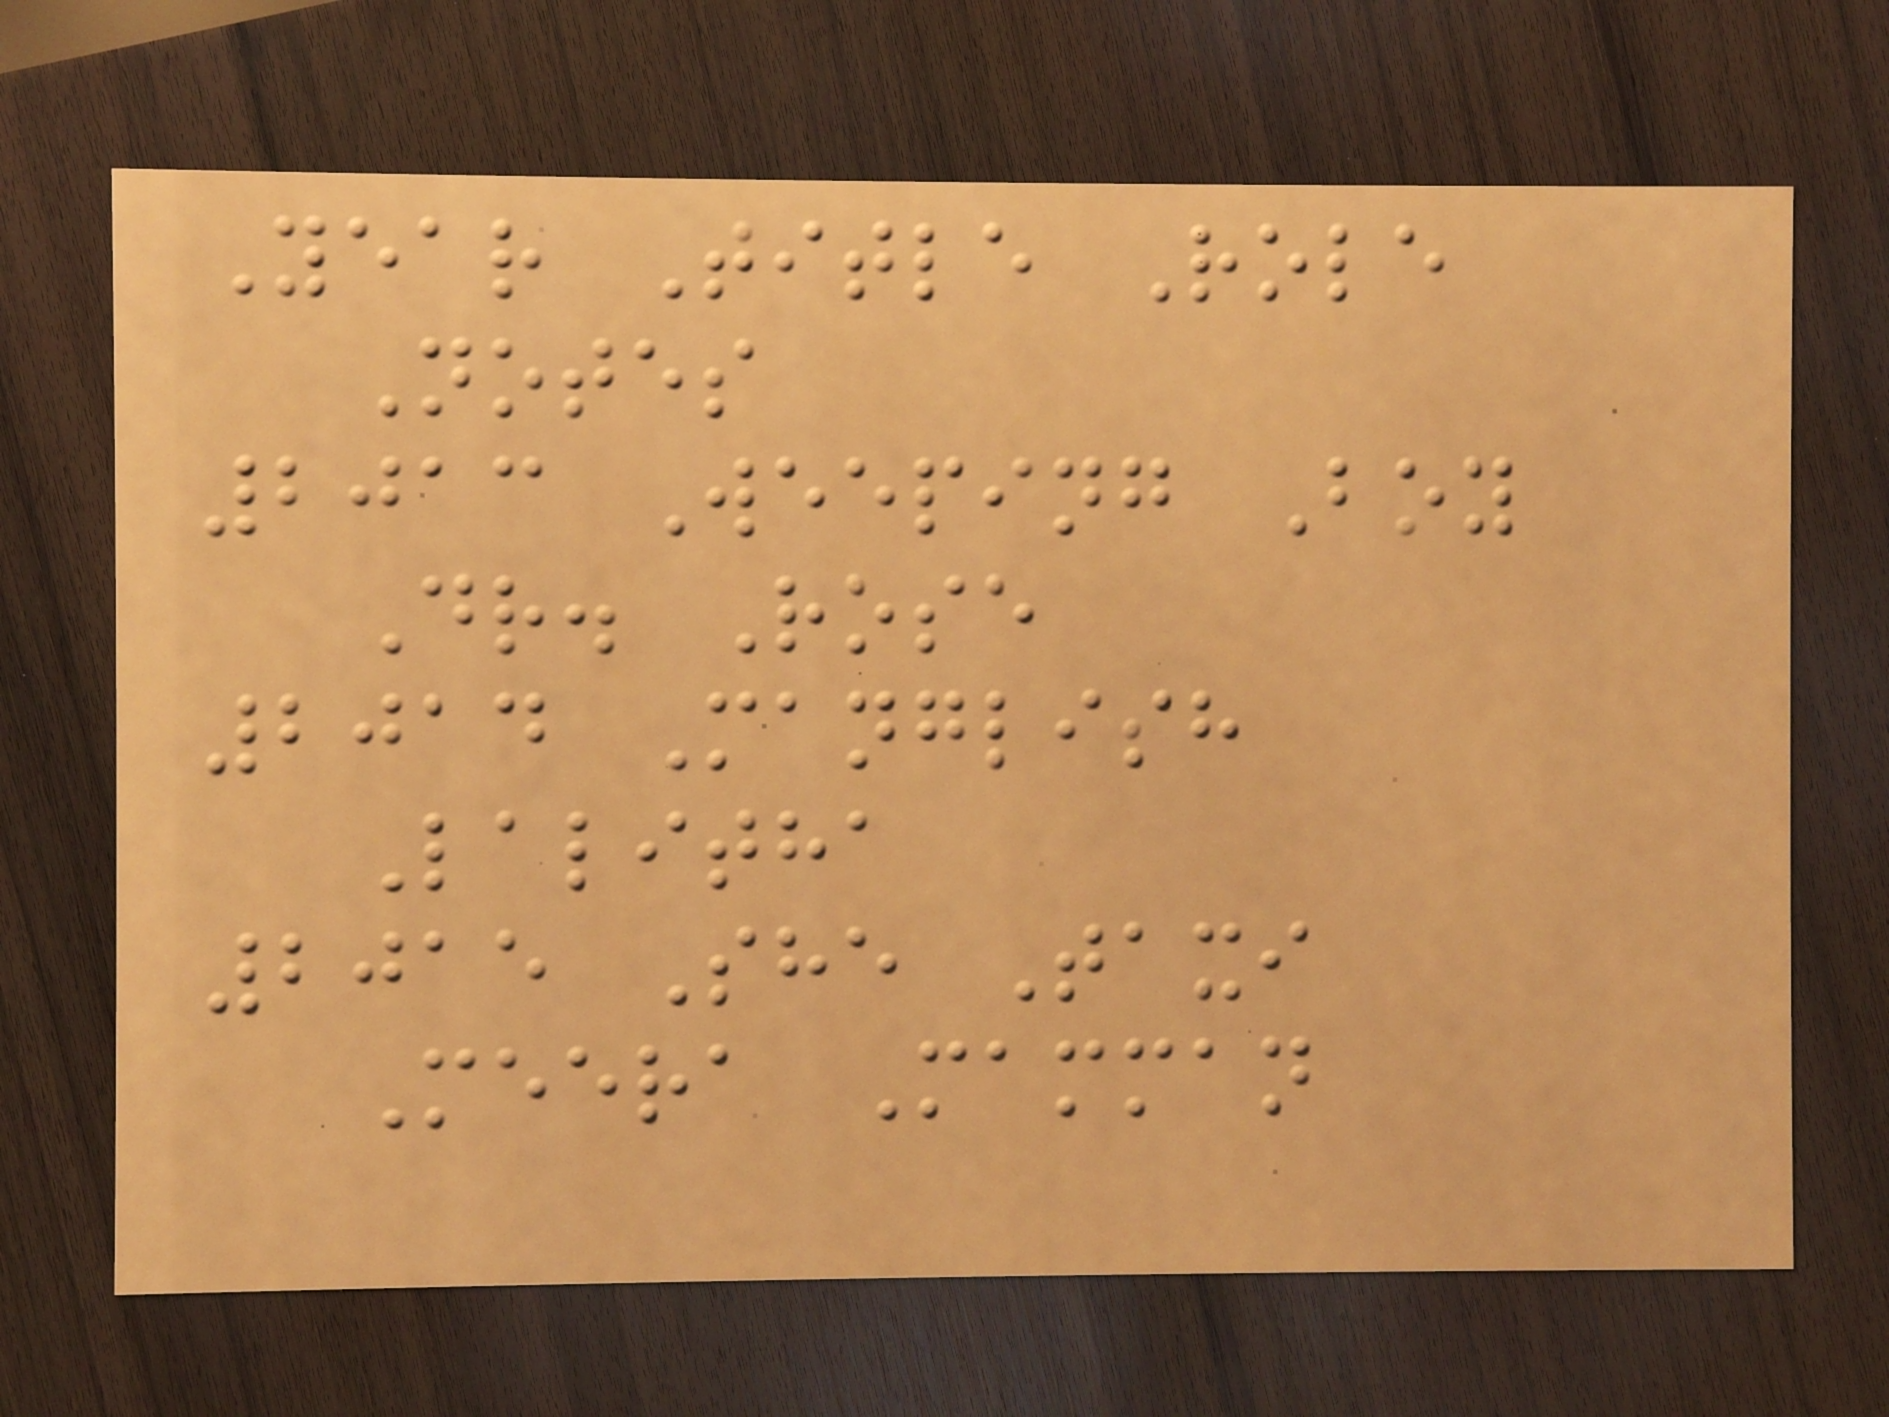Year Title Role
Notes
2013 Weeping Boy
Dr. Rose
2014 Manglish
Lalitha
2015 She Taxi
Meera Mamman
